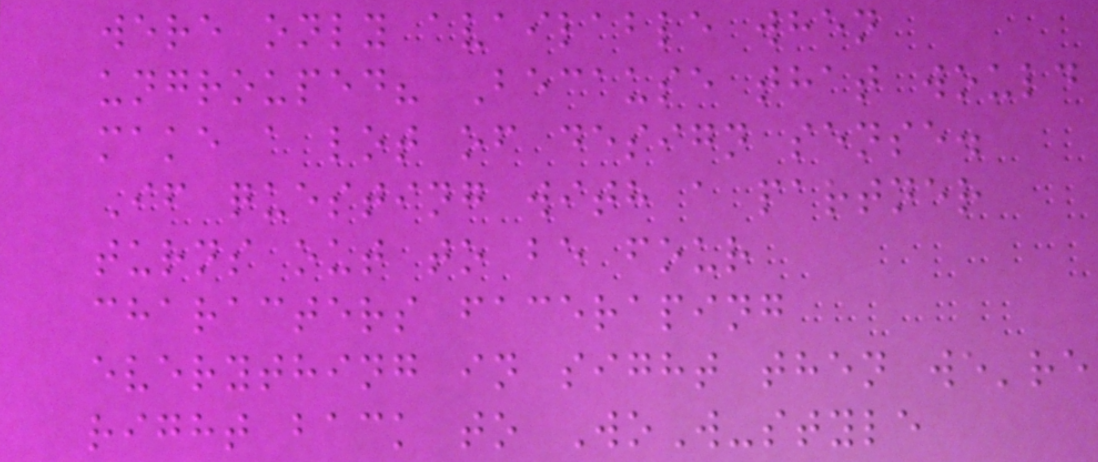were only available when
ungrouped? Because that would
make a lot of design sense.
If questing with a partner
turns out to be four
characters faceraping
everything in sight then we're
right back to WoW-style
